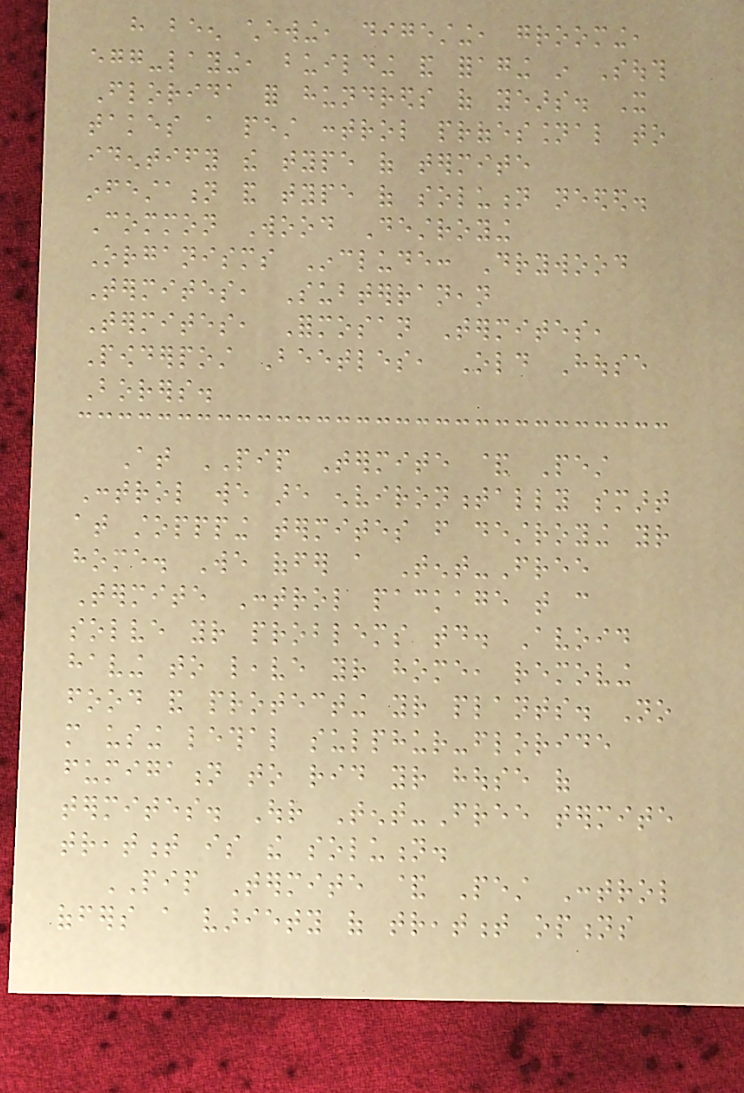have been chewing, digesting, grooming,
egg-laying, building and foraging in South
Florida for hundreds of years. It
takes a pest control professional to
identify the type of termite
infestation and type of solution needed.
Common Wood Destroying
Organisms Include: Drywood
Termites, Subterranean
Termites, Formosan Termites,
Powderpost Beetles, Old House
Borers.
At PIP Termite & Pest
Control we are environmentally smart
at stoppping termites from destroying your
home. We offer a Tent-Free
Termite Control package that can
solve your problems today. Avoid
having to leave your home, removing
food and protecting your plants. No
more using lethal sulphur-floride
fumigation to rid your house of
termites. Our Tent-Free termite
treatment is the solution.
PIP Termite & Pest Control
offers a variety of treatment options
